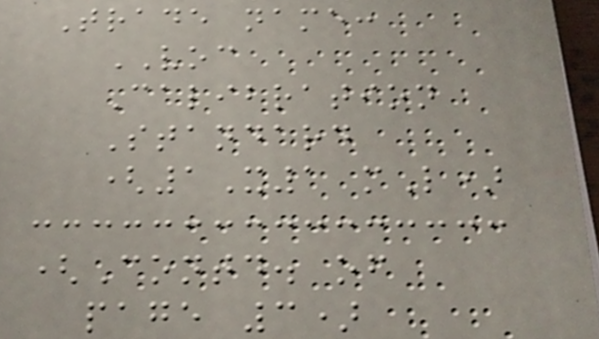Trade name:
VOC
Calibration
Standard
(1X1 mL)
(Contd. of
page 3)
